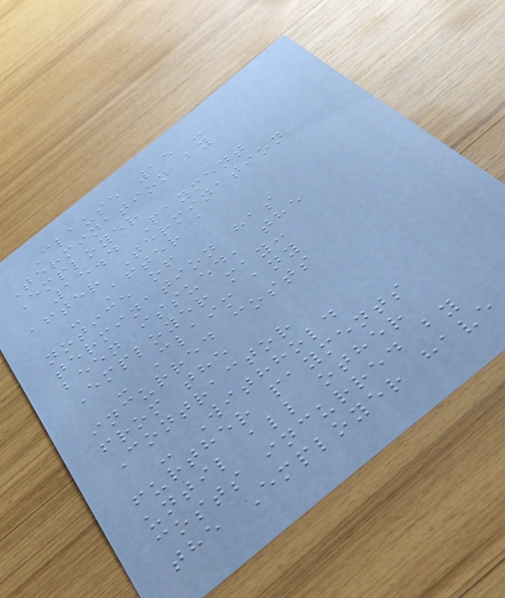Clause 15 -
Termination by
Employer
15.4 Payment
after Termination
- After a
notice of
termination has
been issued, the
Employer may:
- Claim any
incurred costs
from the
Contractor
- Withhold
further payments
until all other
costs incurred by
the Employer have
